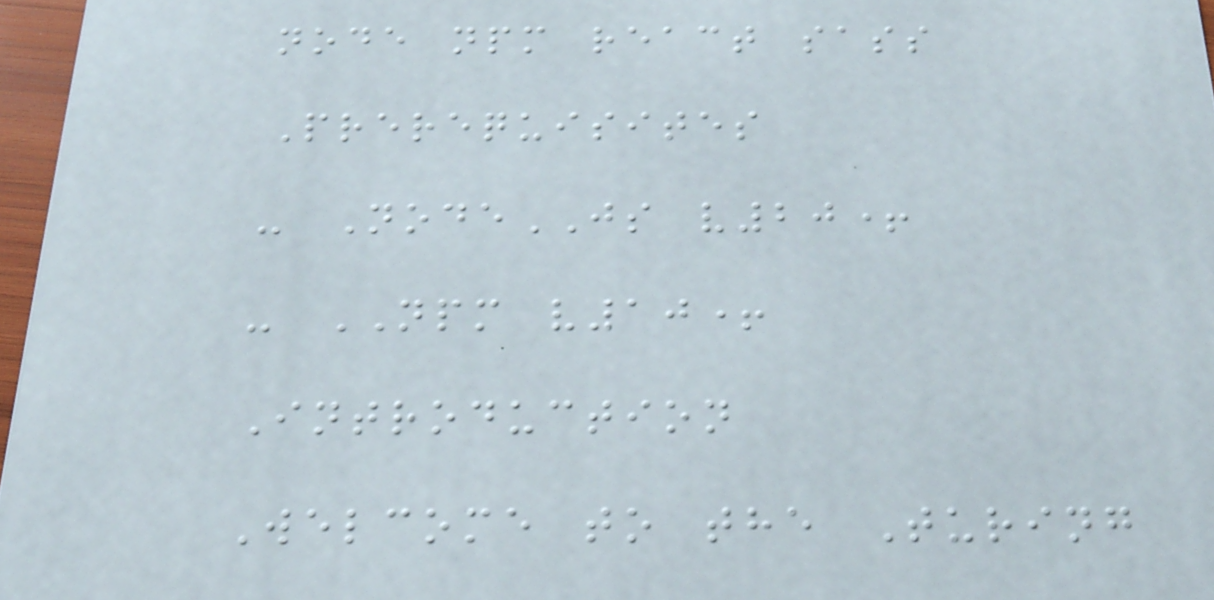node npm react sass
Prerequisites
- NodeJS v20+
- NPM v10+
Introduction
Welcome to the Turing
